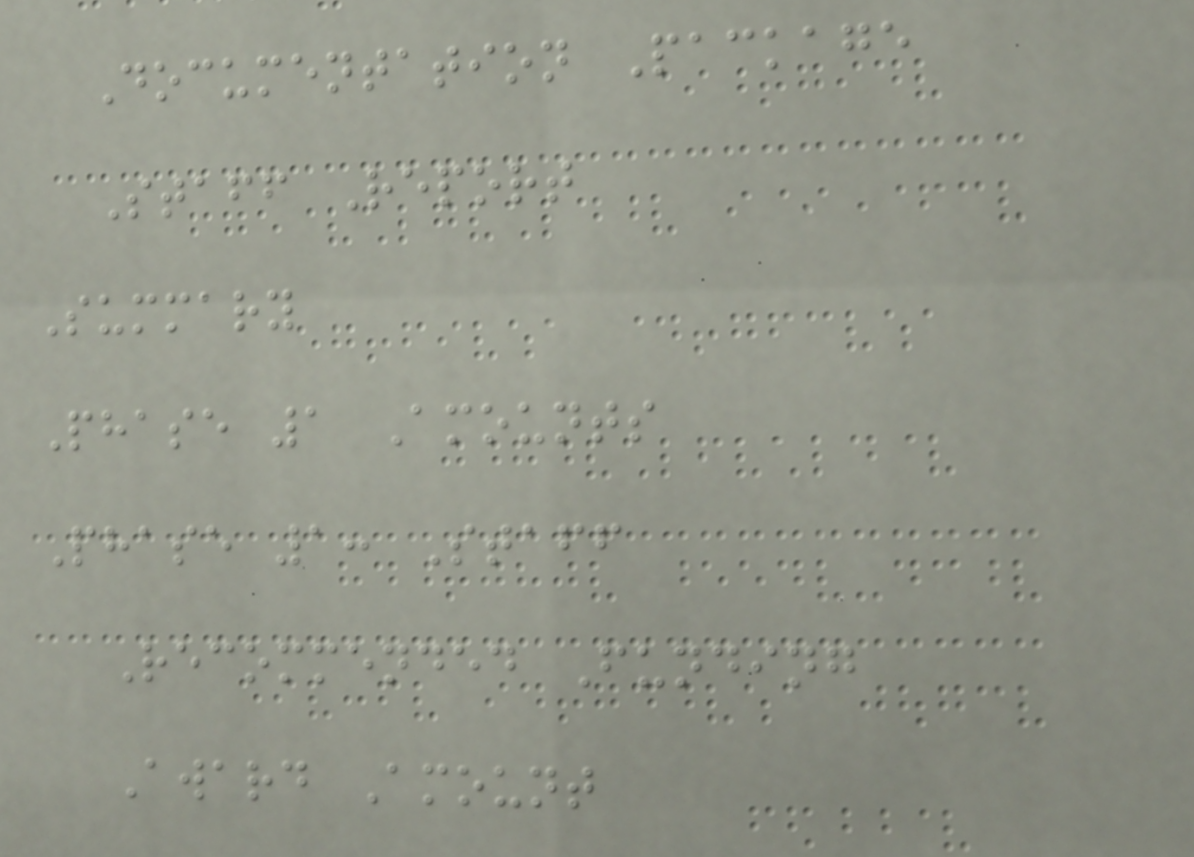Documentation Package
Staff Report
Summary
Phase 1 Amounts
Phase 1: Staff
Recommended Funding
Award Amount
